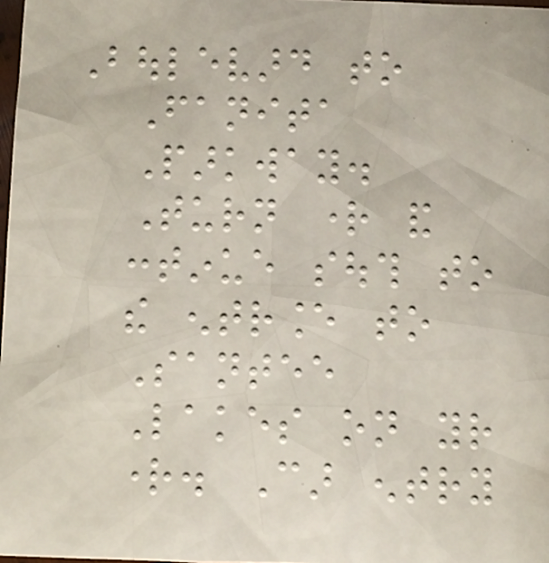Boulevard to
Fanita
Parkway.
Turn right and
continue south to
the entrance to
Santee
Lakes on your
right. Car entry
